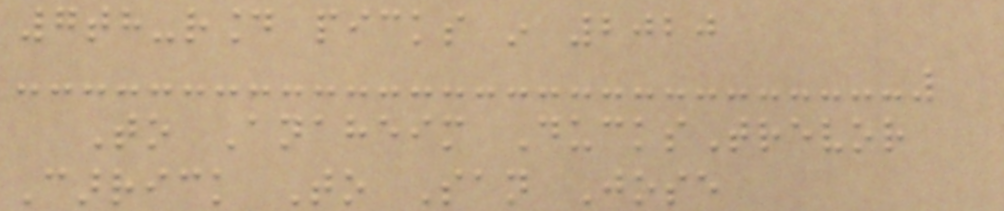7th-round picks in 2020
To Anaheim DucksTrevor
Carrick To San Jose
